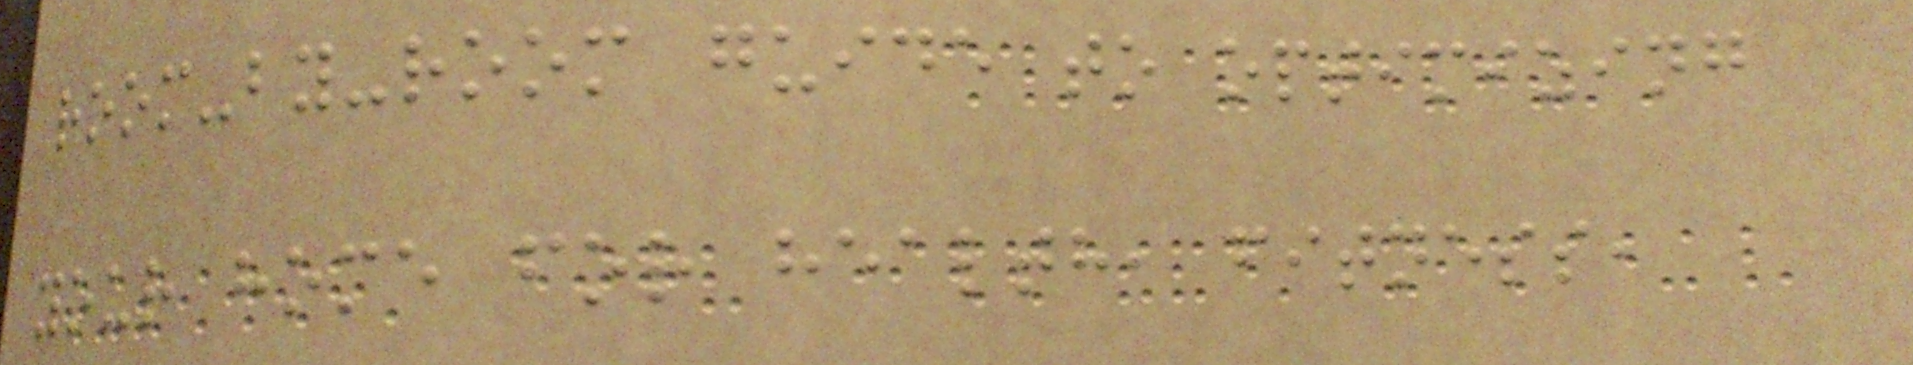room-by-room guide to optimizing
your home for health, fitness,
